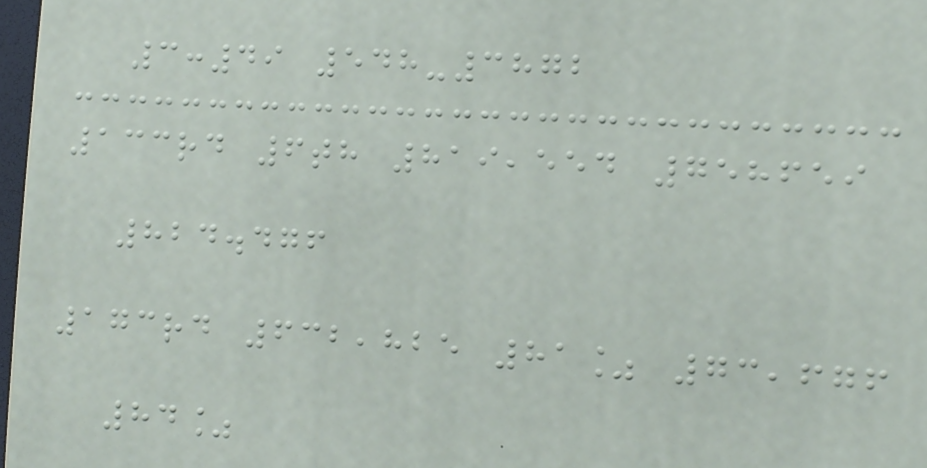3:49 548-3872
133rd 6th 819,554 758659
824.476
173rd 632,825 81% 73,676
84%
